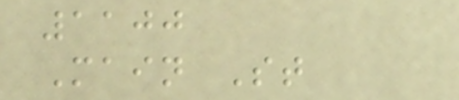1100
Main St
